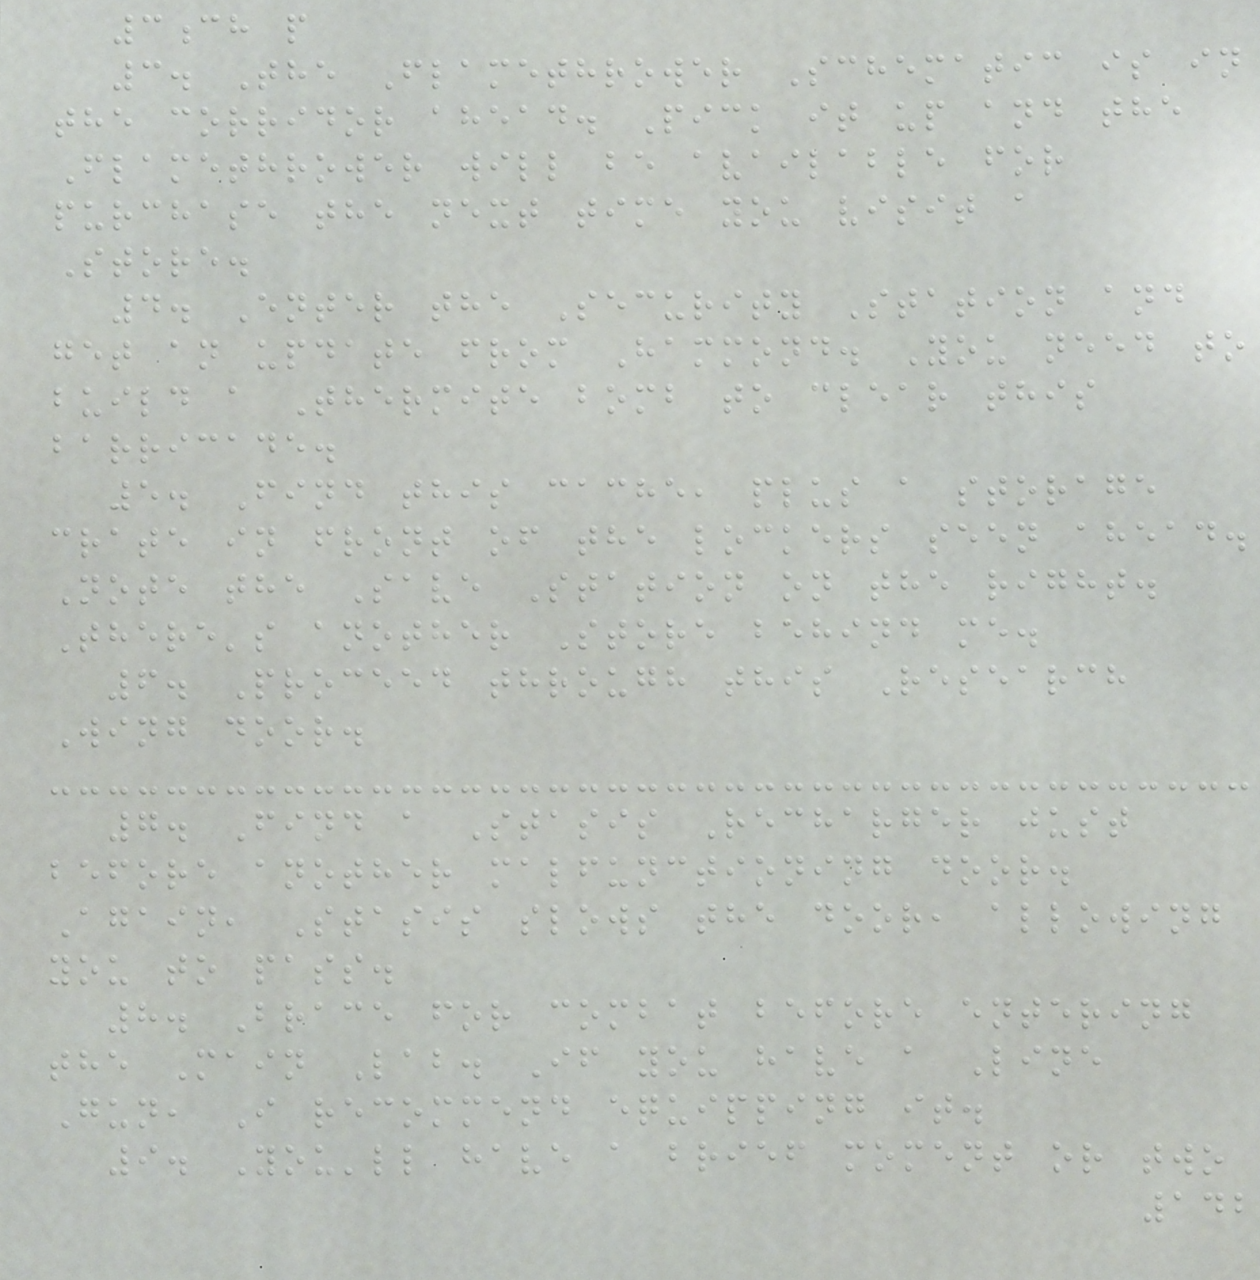3ch p
3. The Flamethrower Schematic is in
the corridor ahead. Pick it up and the
Flamethrower will be available for
purchase the next time you visit a
Store.
4. Enter the Security Station and
get an update from Hammond. You need to
build a Thermite bomb to clear this
barricade.
5. Find this cache, plus a storage
crate in front of the lockers seen ahead.
Note the Save Station on the right.
There's another Store behind me.
6. Proceed through this Research
Wing door.
7. Find a Stasis Recharger just
before another malfunctioning door.
Again, Stasis slows the door, allowing
you to pass.
8. Brace for combat before entering
the Main Lab. If you have a Line
Gun, I recommend equipping it.
9. You'll have a brief moment or two
142
